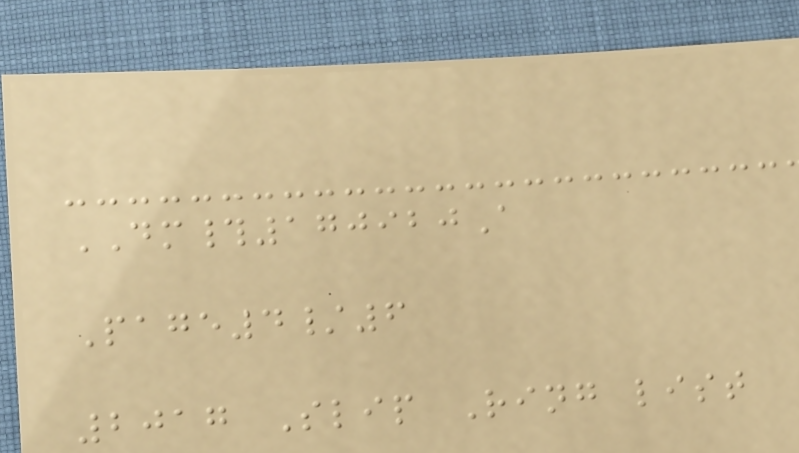DM#170920A
Page4/6
2017 Slip Ring list
